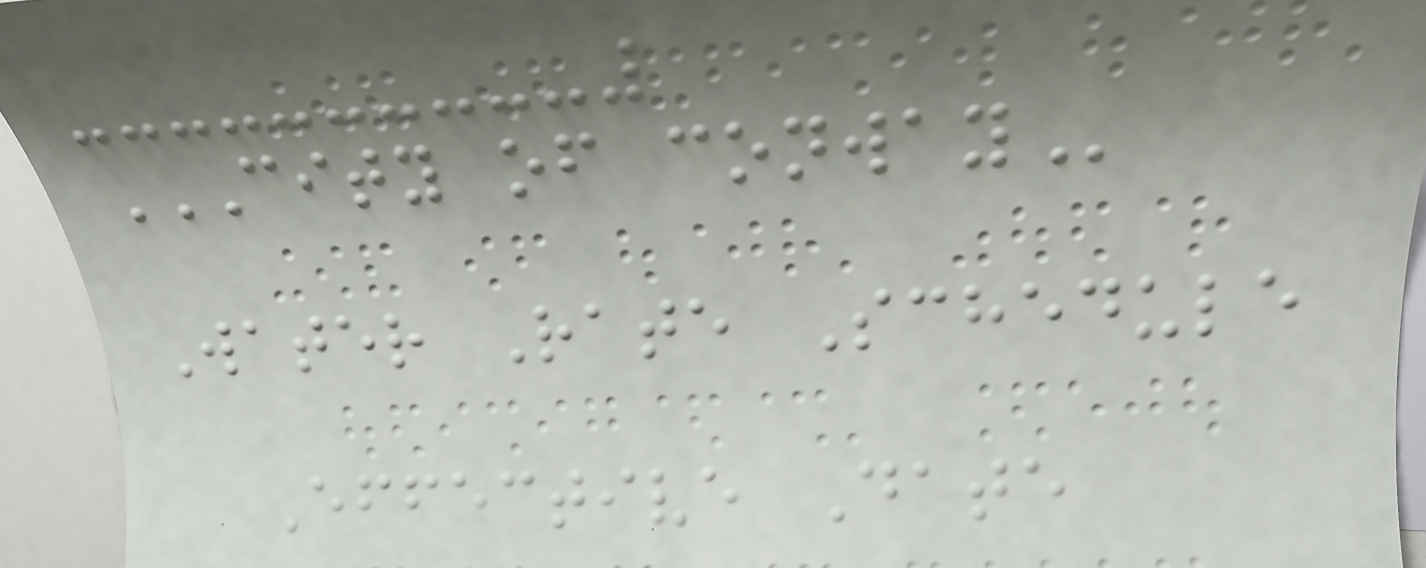CITY OF CONWAY
Water Rate Schedule
Effective Date
